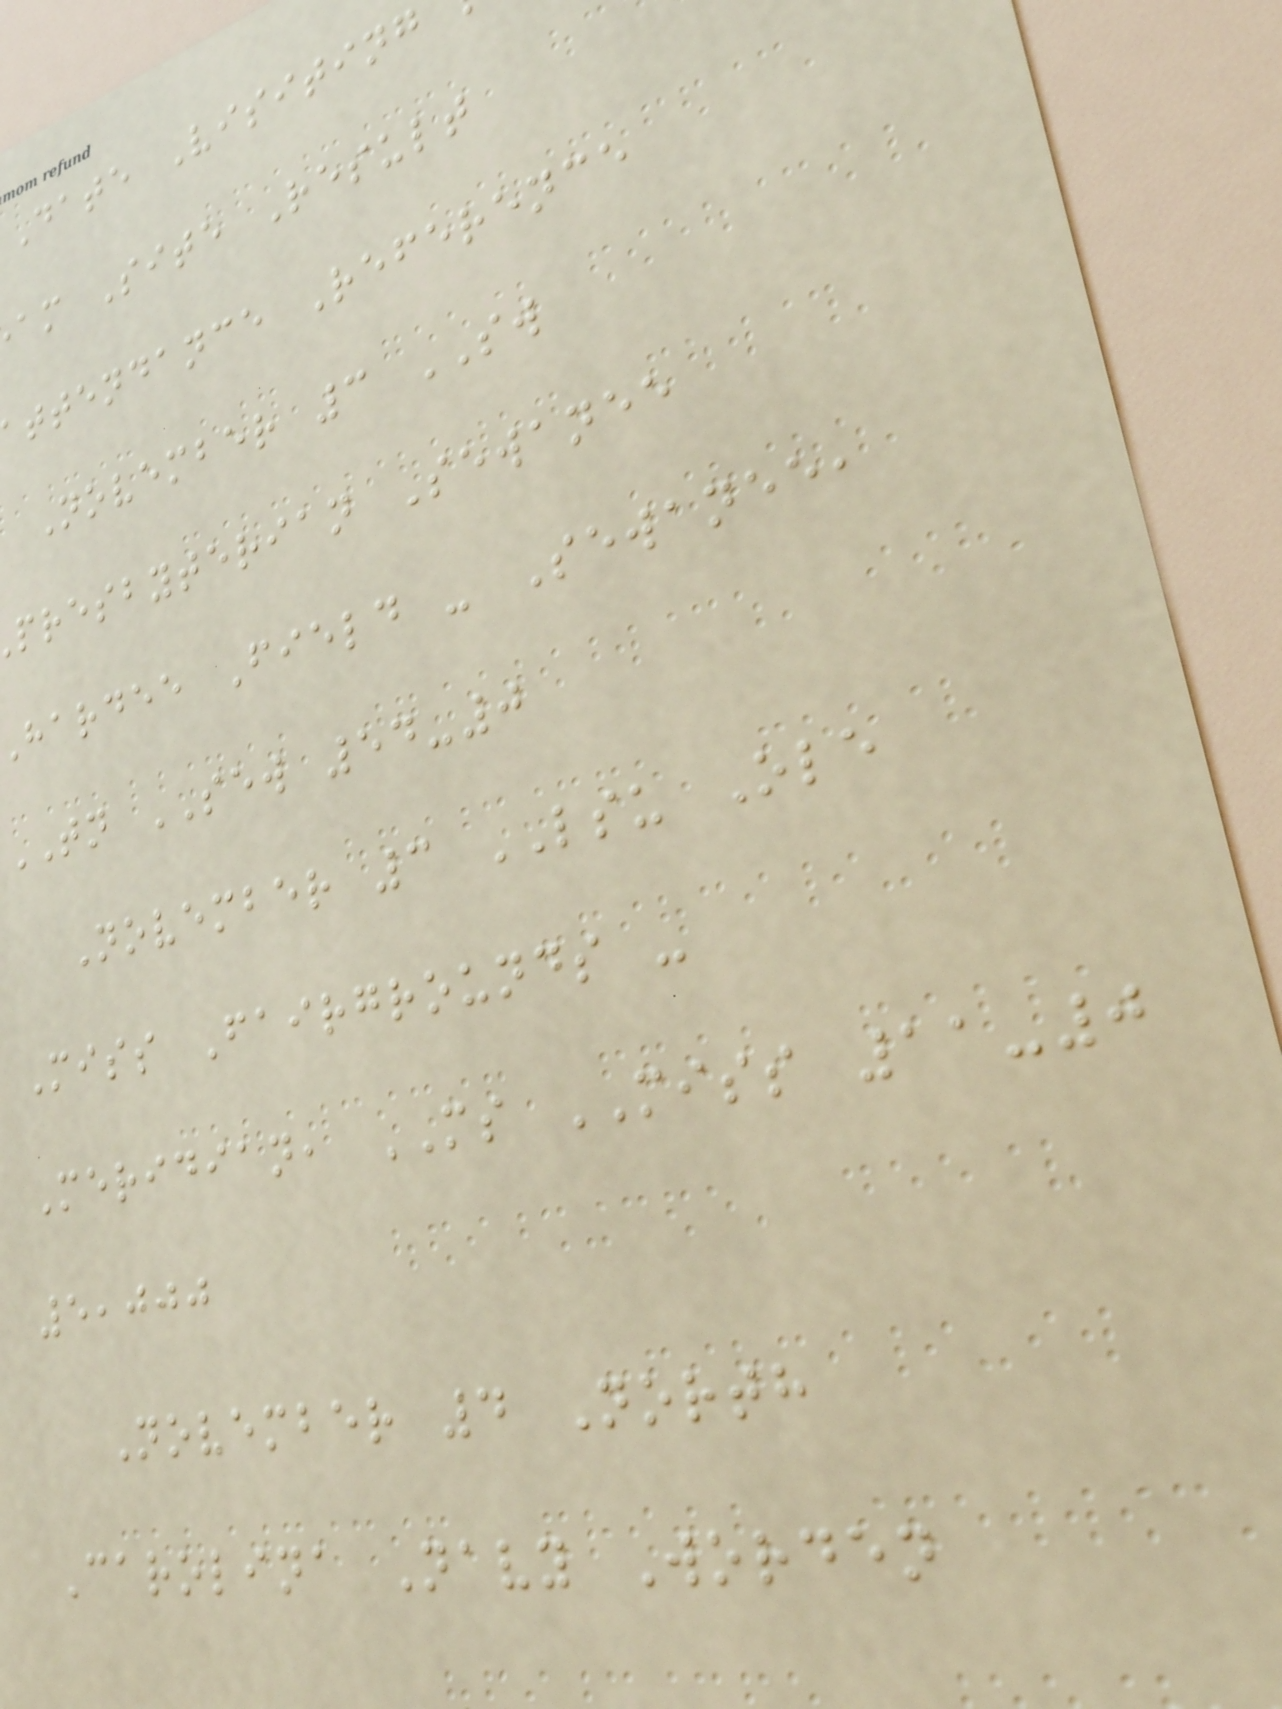Date Visiting
am Site Result
ttendance Reference
November 3 SW
presbyterian Sewanee
hardee Field - Sewanee,
TN SEW 54-0
November 3 LSU Ole
Miss Fairgrounds -
Meridian, MS MISS 11-0
5,000
November 4 North
Carolina Navy Worden
